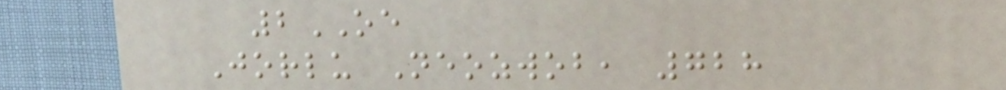2OE
Jorlu Neozwob, 728
